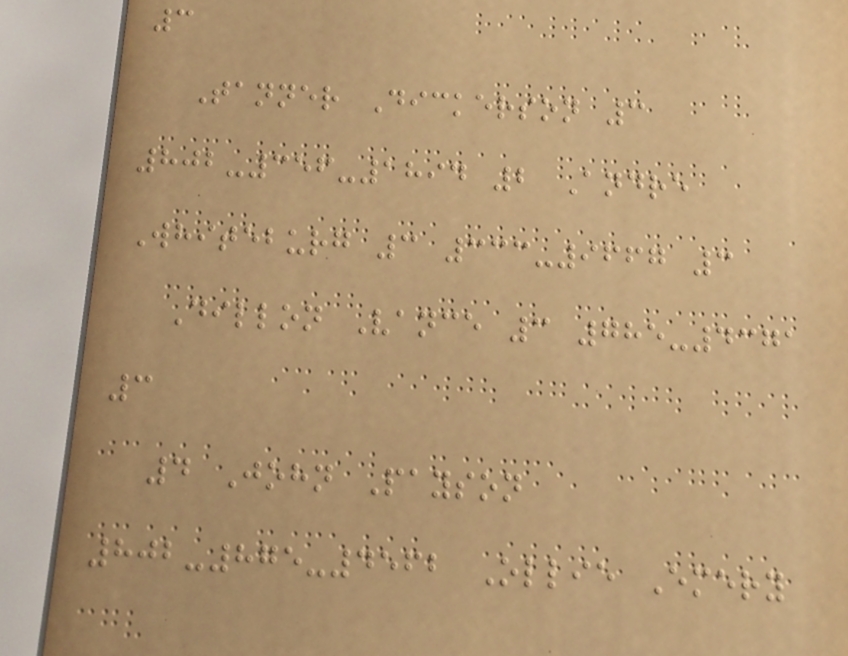3
Tanner Dickerson 3
802-356-1894 2 Andre
Whiteburg 3 333-9667 3
Dillon Vance 3 785-4371
3
4 John Payson
802-875-4562 Ollie Emery
